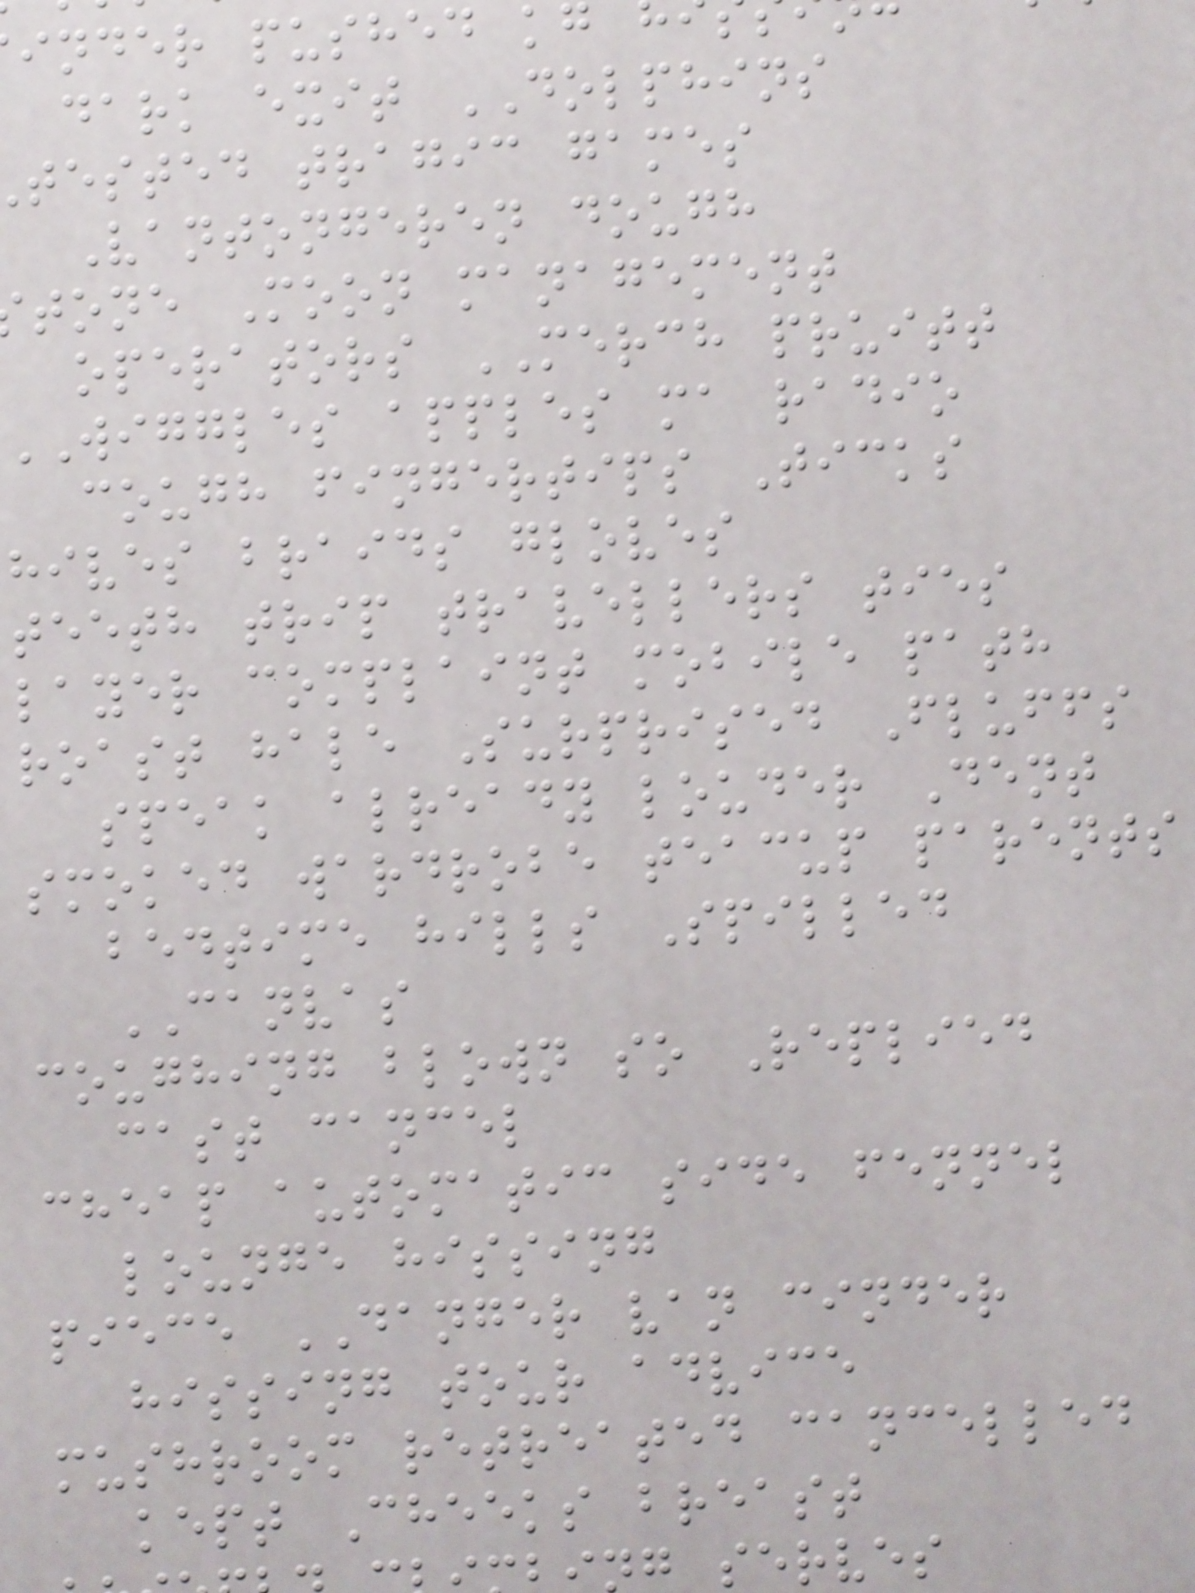inder pushed kg
dark exit DOLPHINS
tested tragic games
Vantongeren dough
tone Moon management
operators MERCH pruitt
WIGGLES apples ma radio
cough fingertips Ticks
hives braids gloves
teeth trip travellers ties
layer complaint mobile path
roast hale Surprised Fluffs
speak already louder Dent
smoked wardrobe teacup parents
bedtime hills Spilled
CANVAS
coughing blown so Replied
cast cancel
cheap automatic side fennel
lounge hissing
piece DANGER van cinder
hissing tour advice
mushroom retreated cancelled
kept Cheeks breast
g serves
